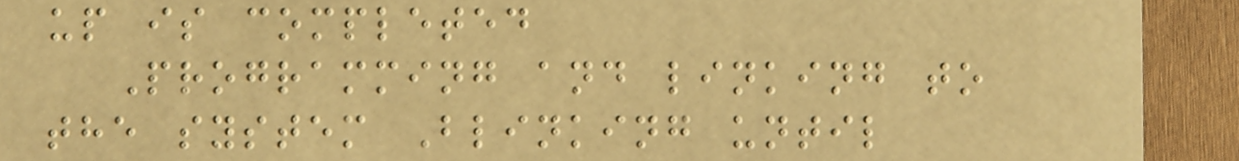up is completed
Programming and linking to
the system Blinking until
